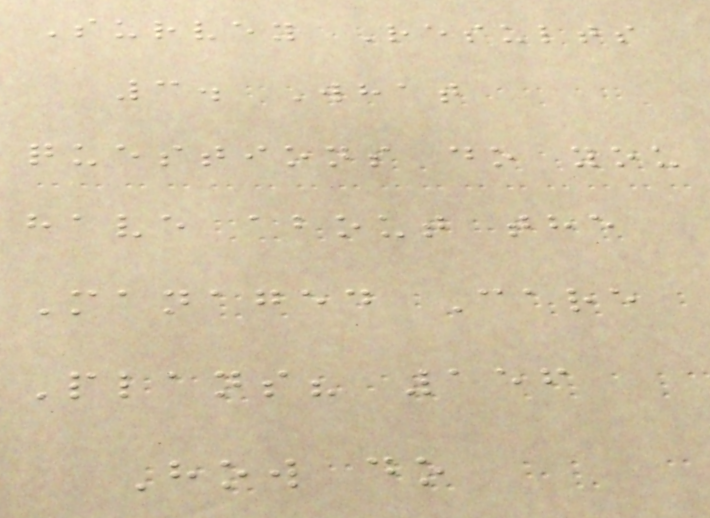Survey Results
3. What
questions do you
have about the
Managed Care
Plans? 156
How do
